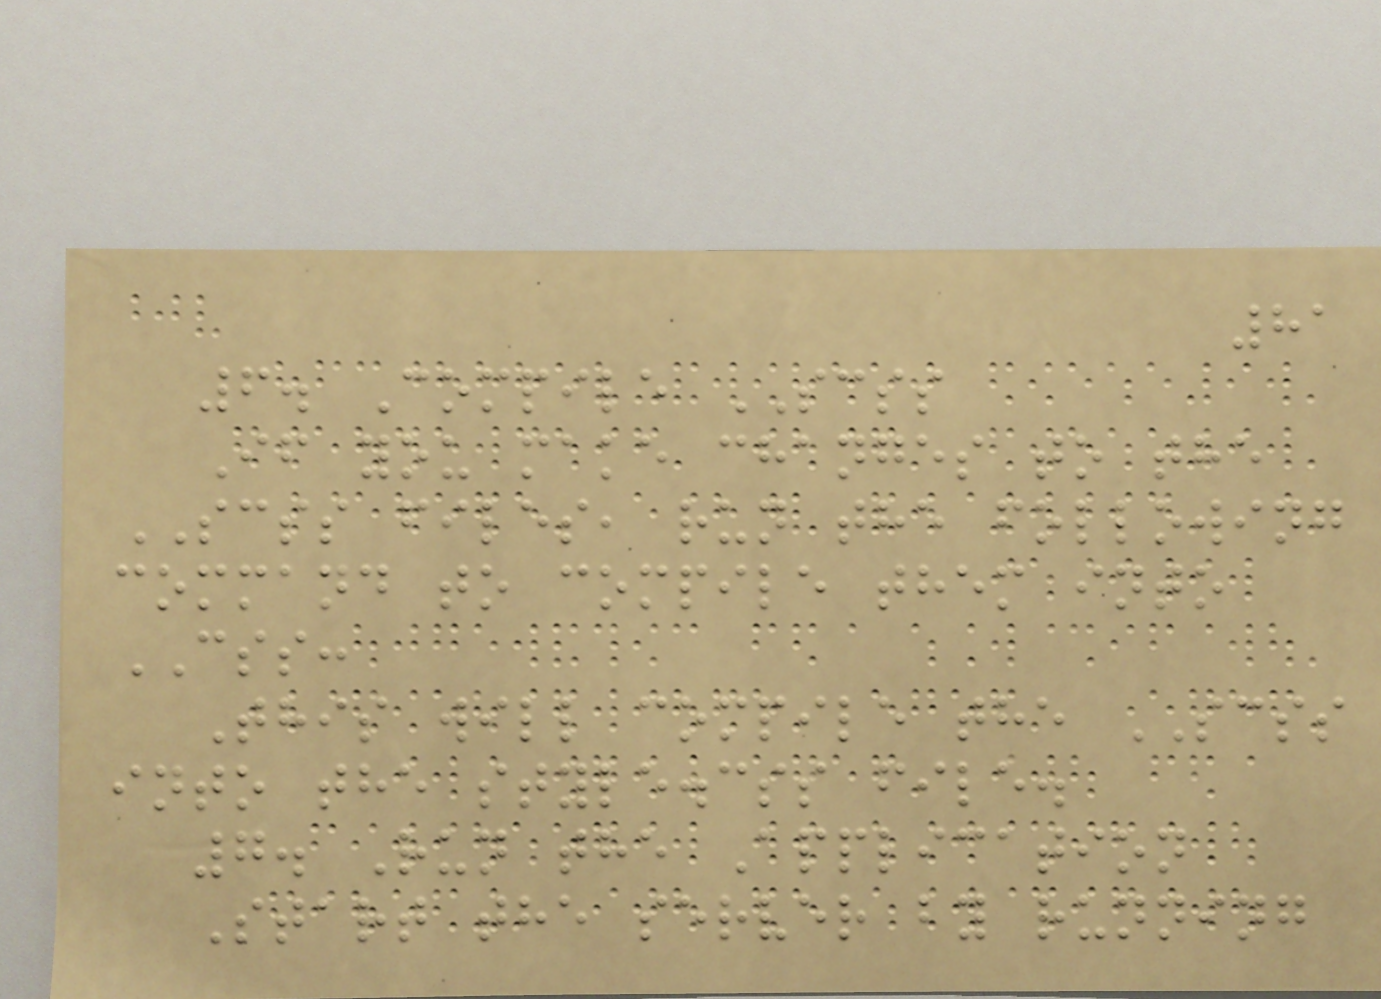81
6. Compile SCSS
If you make changes to the
SCSS files, run the following
command to compile them into
CSS:
This will compile the SCSS
into the style.css file.
7. Run the Application
Start the server by running
